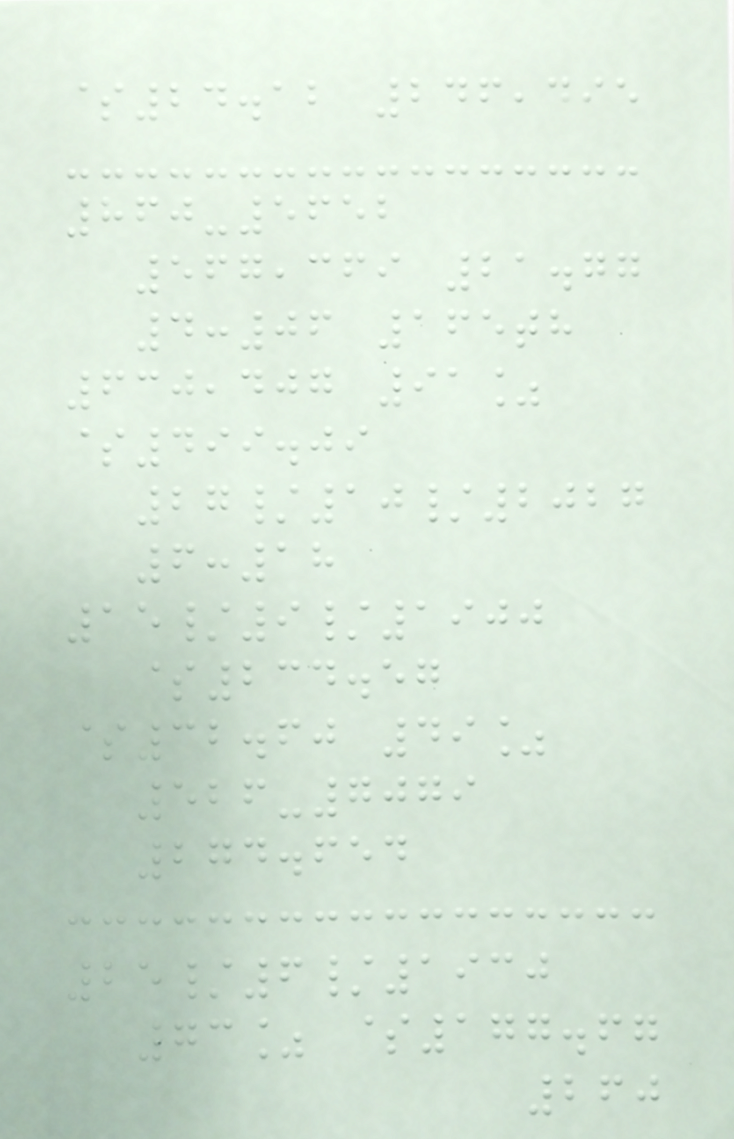$24.12 246,495
860-5652
567,369 21.77
4:06 165th
630,407 91%
$499.09
27/10/2027
6:18
15/9/1900
$234.57
$32.60 49%
526-7079
274.654
25/6/1930
73% $177.67
260
